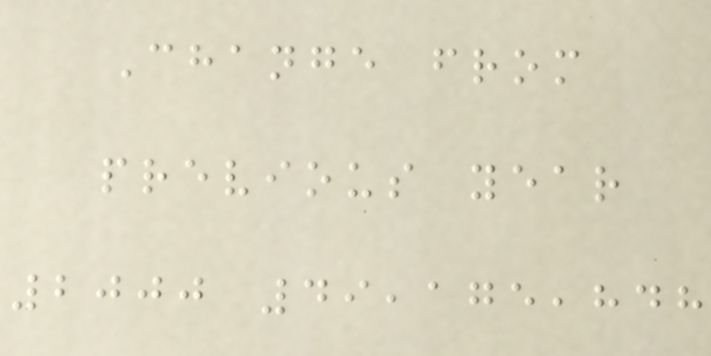Change from
previous year
2000 49,175,848
